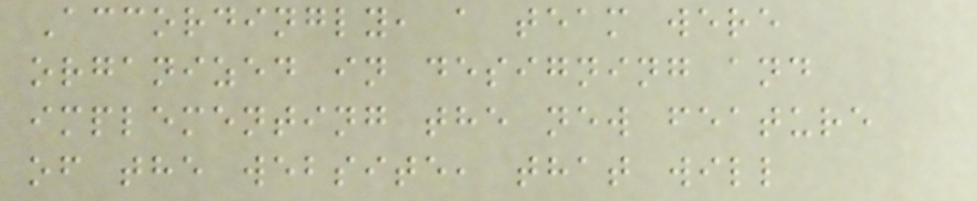Accordingly, a team were
organized in designing and
implementing the new feature
of the website, that will
